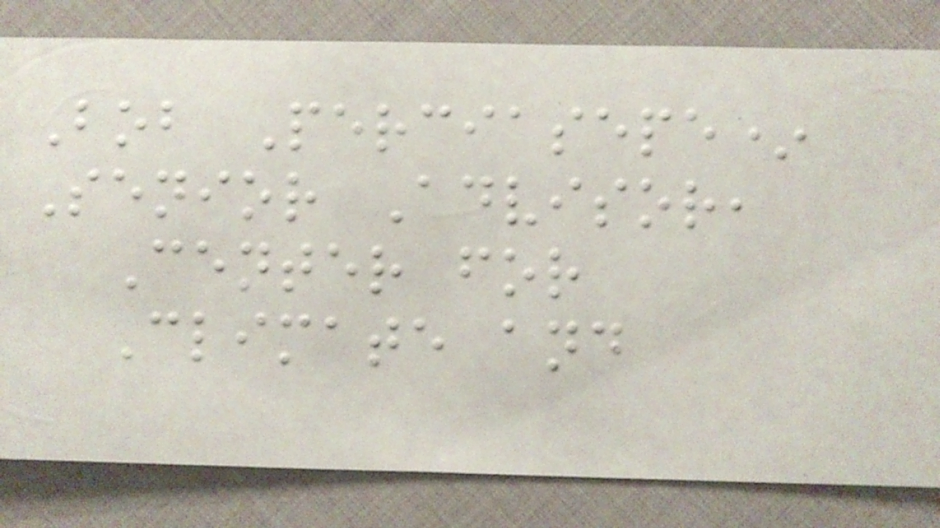Bob Perciasepe*
Senior Advisor,
Center for
Climate and
